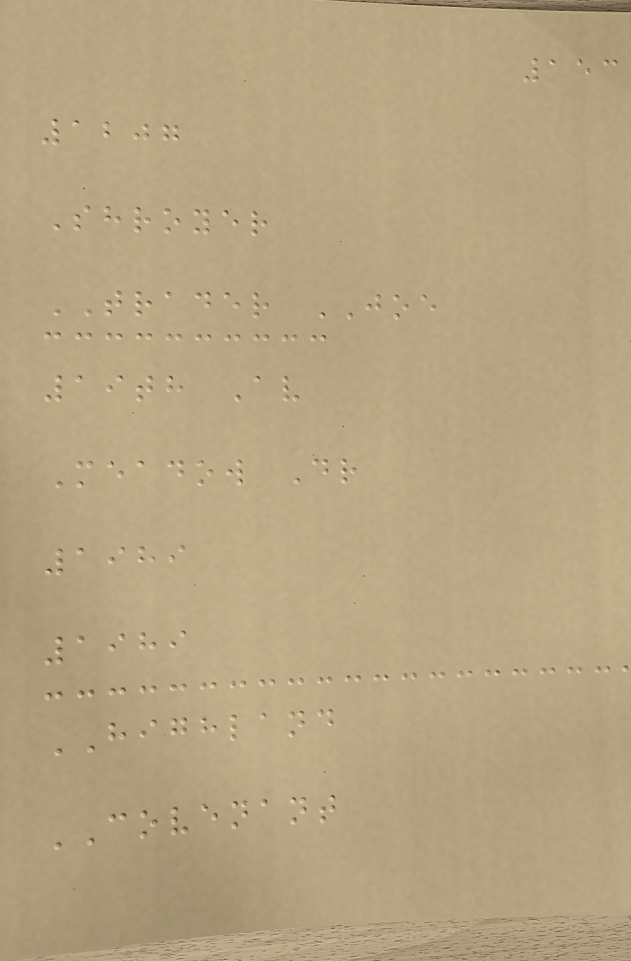153
1207
Shroyer
TRADER JOE
19th Av
Meadow Dr
1989
1989
HIGHLAND
COVENANT
